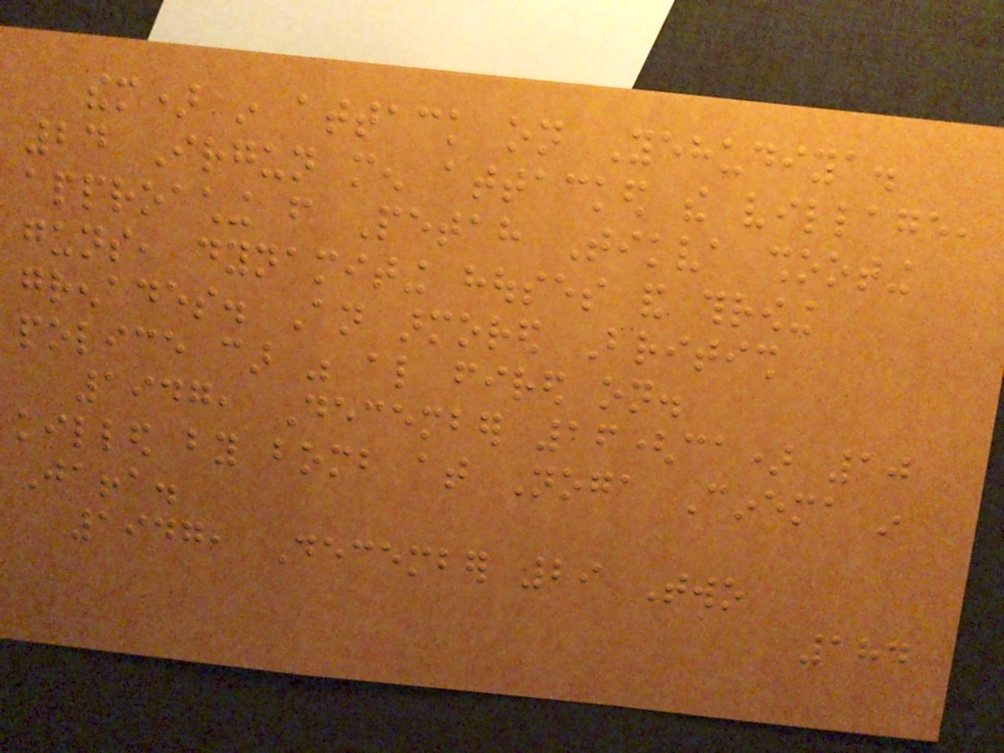them) in attack on Yehudiya.
24 Irgun men attacked the village,
approaching from Petah Tikva shooting
guns, dynamiting houses and throwing
grenades. An armored British
police car was also fired on.
1947, December 16(ca) 10
killed by bomb at Noga Cinema in
Jaffa.
1947, December 29 Two
184
